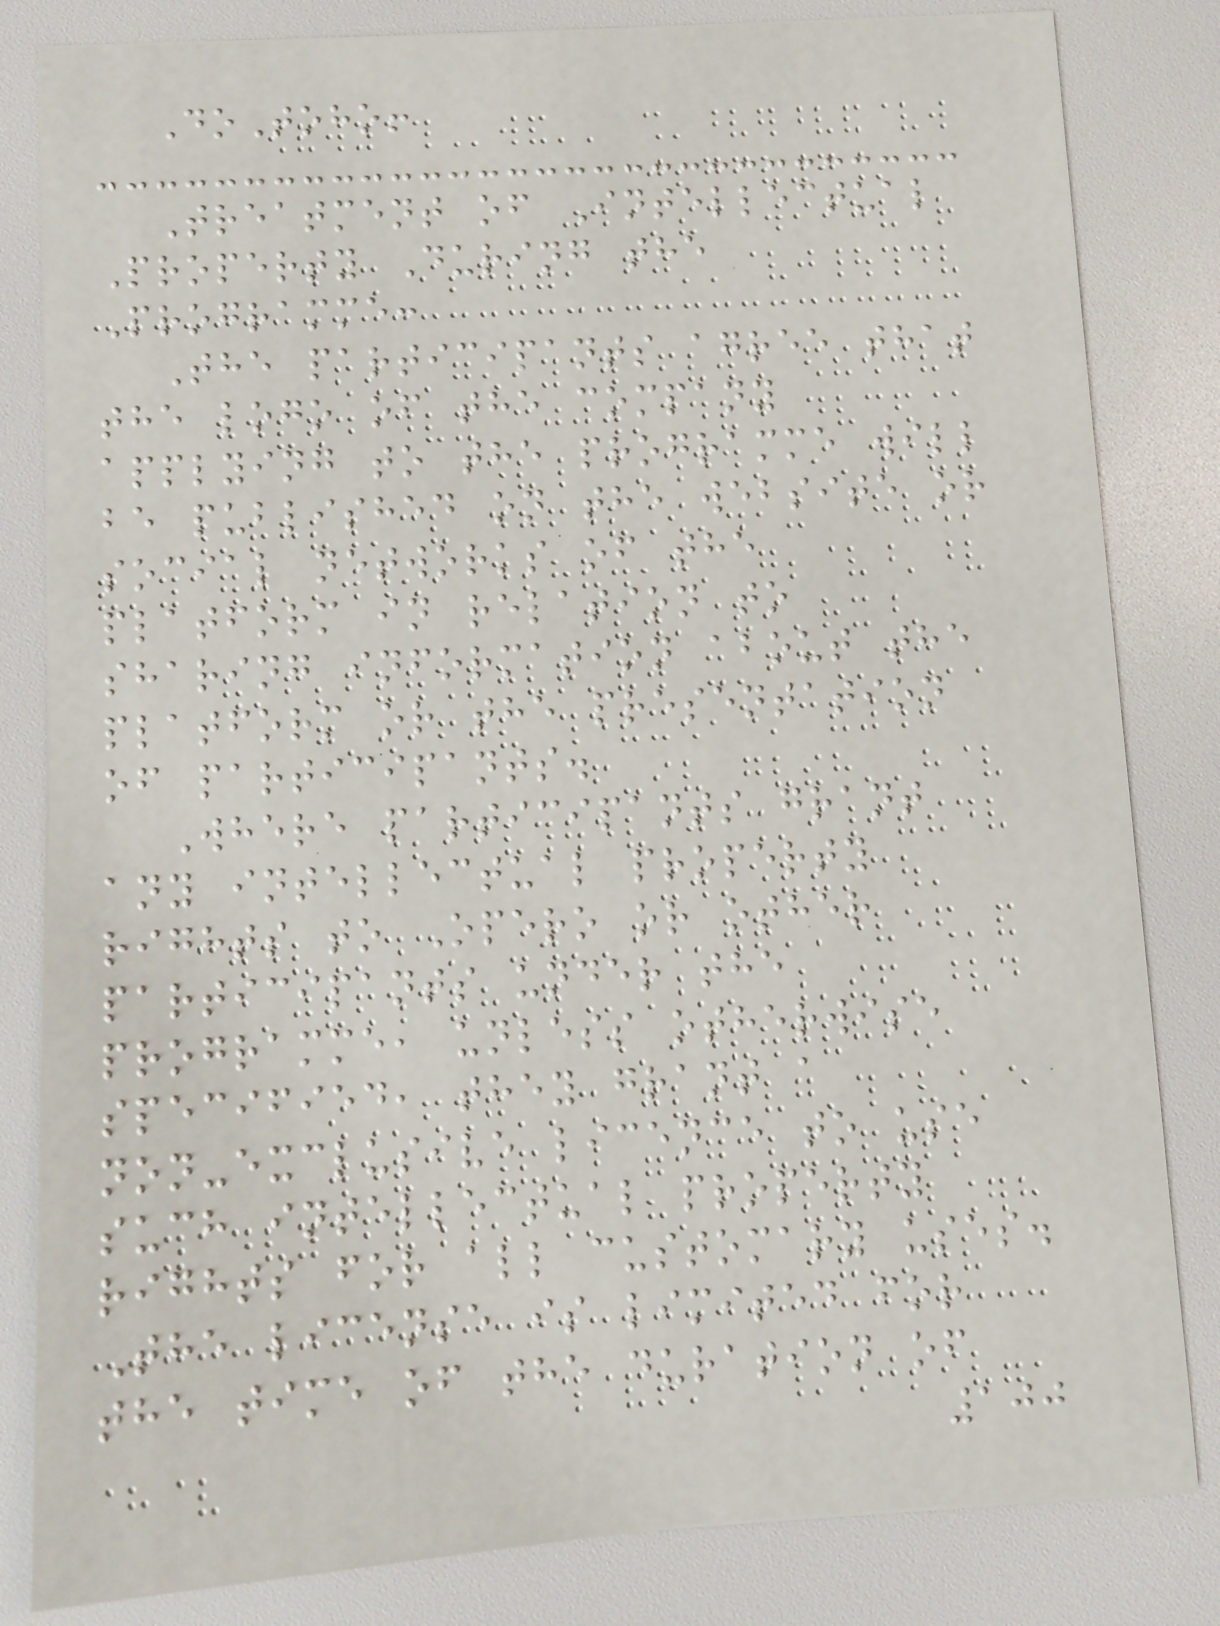DoToho!
Treatment of Intellectual
Property During the
Programme:
The participants agree that
the logo of the company
applying to the programme will
be published on the website or
social networks of the
platform in relation to
sharing information about the
platform or the presentation
of participants.
Where participants grant
any intellectual property
rights to Opero or other
participants under the
programme, unless otherwise
specified, they grant a
non-exclusive licence to use
such intellectual property
rights for all customary uses.
The license is limited for
the time of the duration of
100
